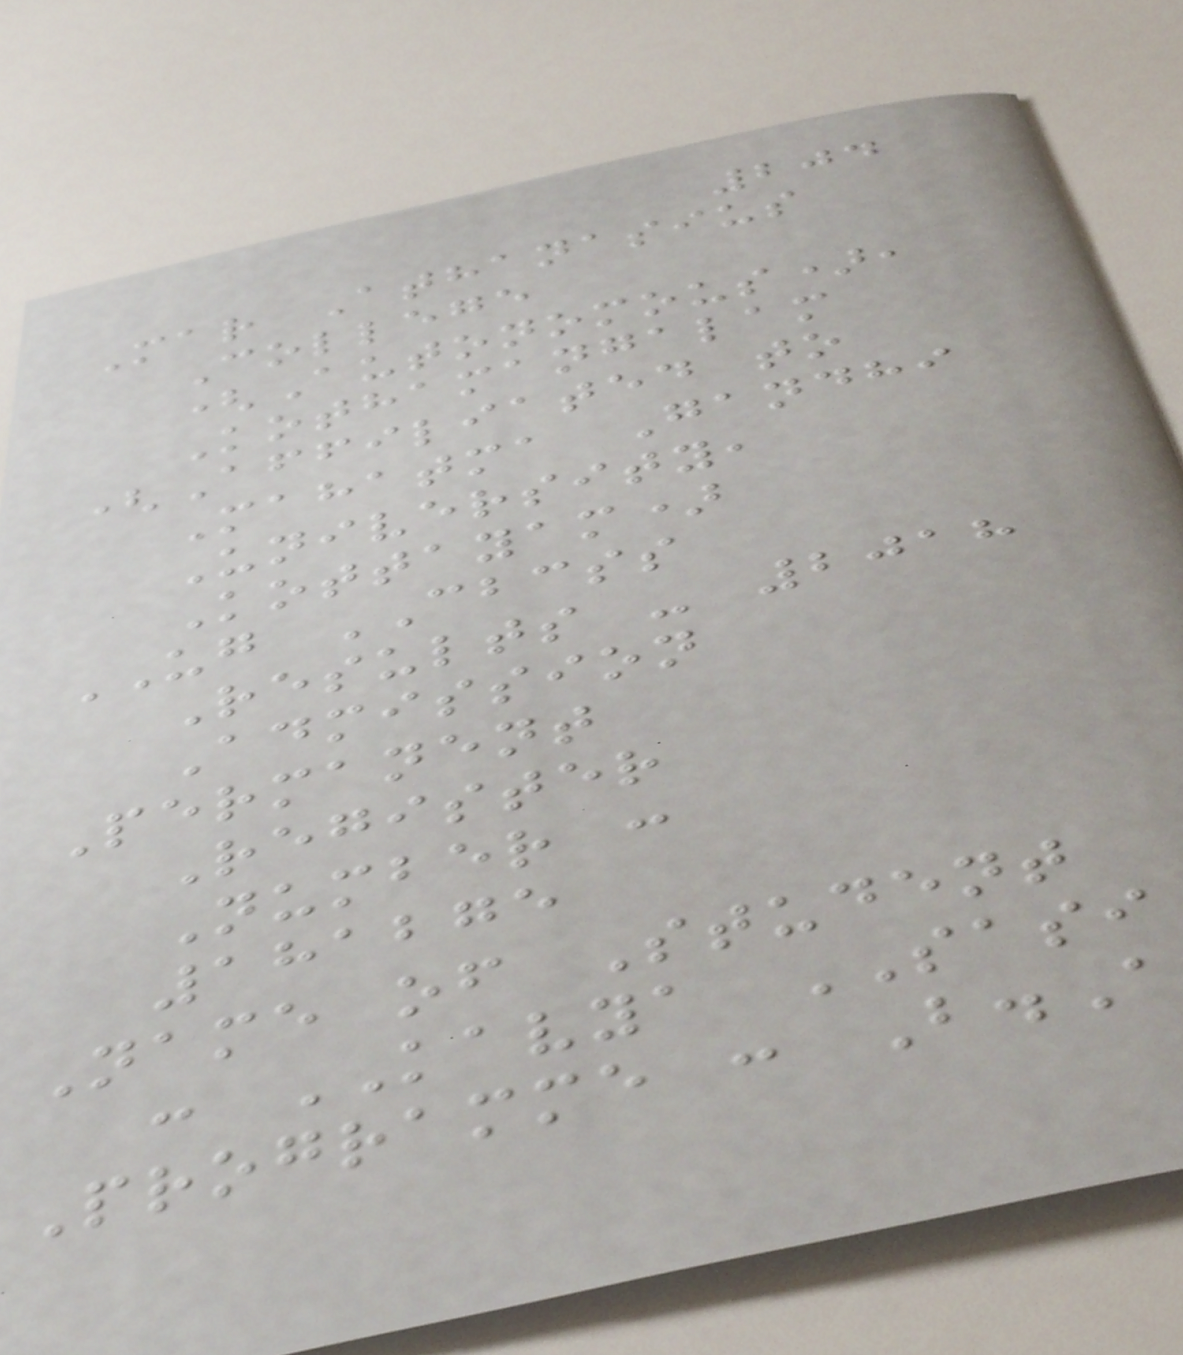204
Mar Athanasius
College
(Autonomous),
Kothamangalam
(Affiliated to
Mahatma Gandhi
University,
Kottayam)
UG CBCSS
Results - 2018
Admission
Permanent
Register
Number :
181275
Name of Student
: KAVYA SASI
Programme : B.A
